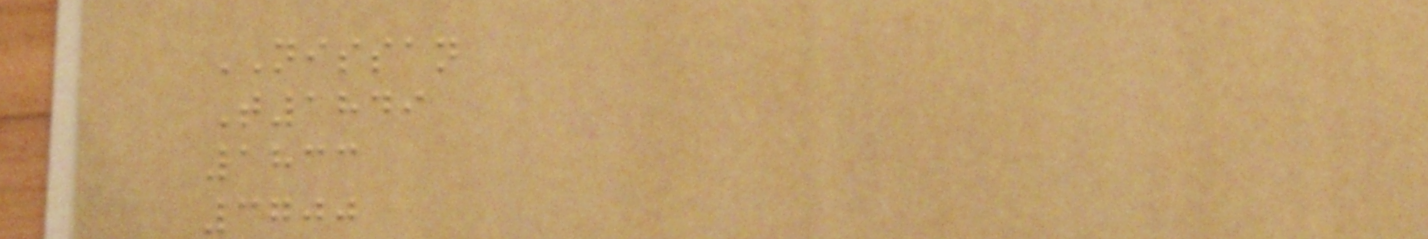NISSAN
T1849
1833
3700
